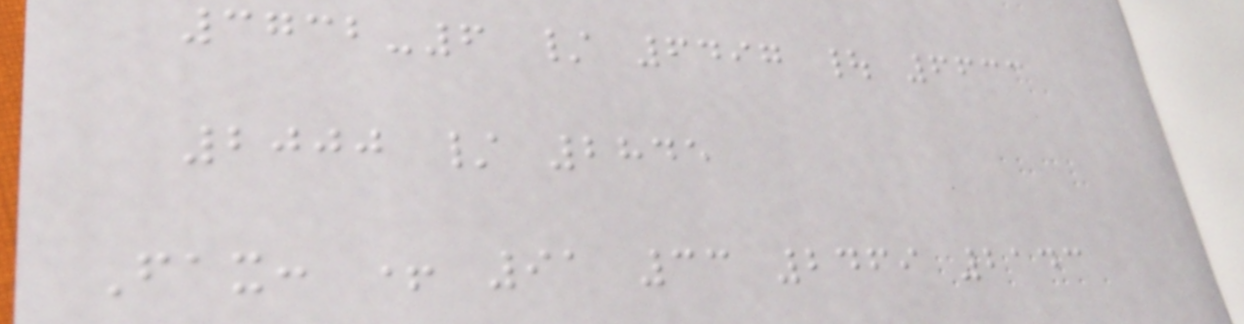3732-6 / 6497 | 6633
2000 / 2845
Fax: + 91 33 2469 2143
